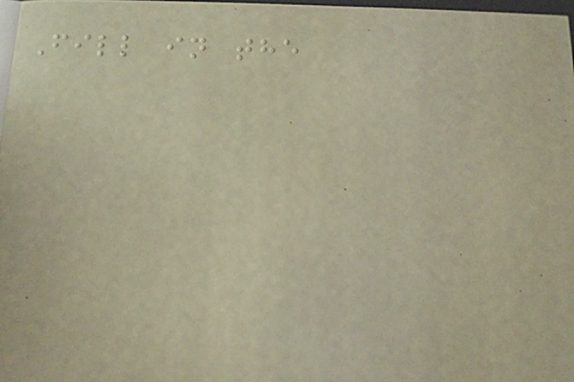Fill in the
